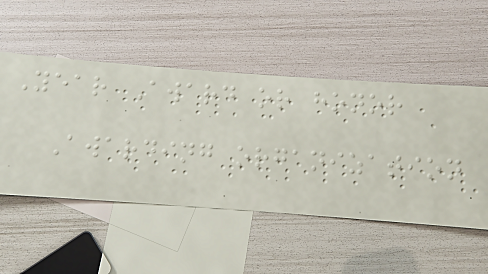Year Award or honor
Awarding organization
